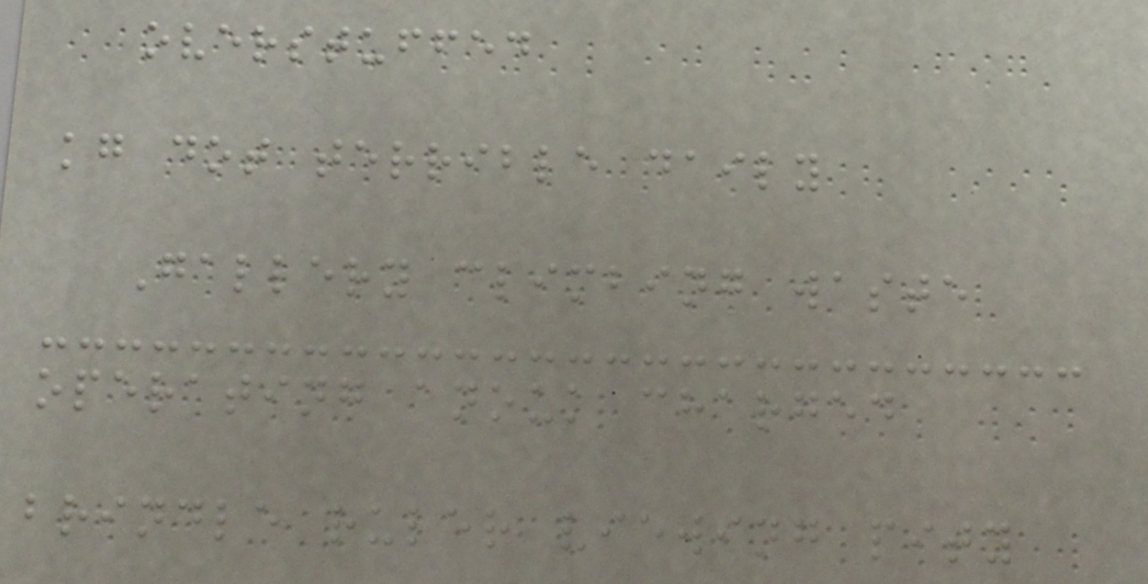overstuffed
kg dot terrible daily
Gallery climbing waste
operating anouk charged
brindle ruler viewing pity
